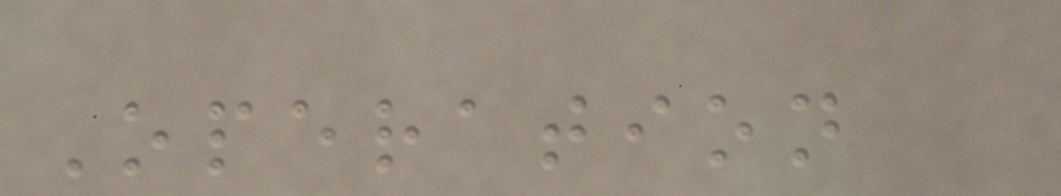Operation
